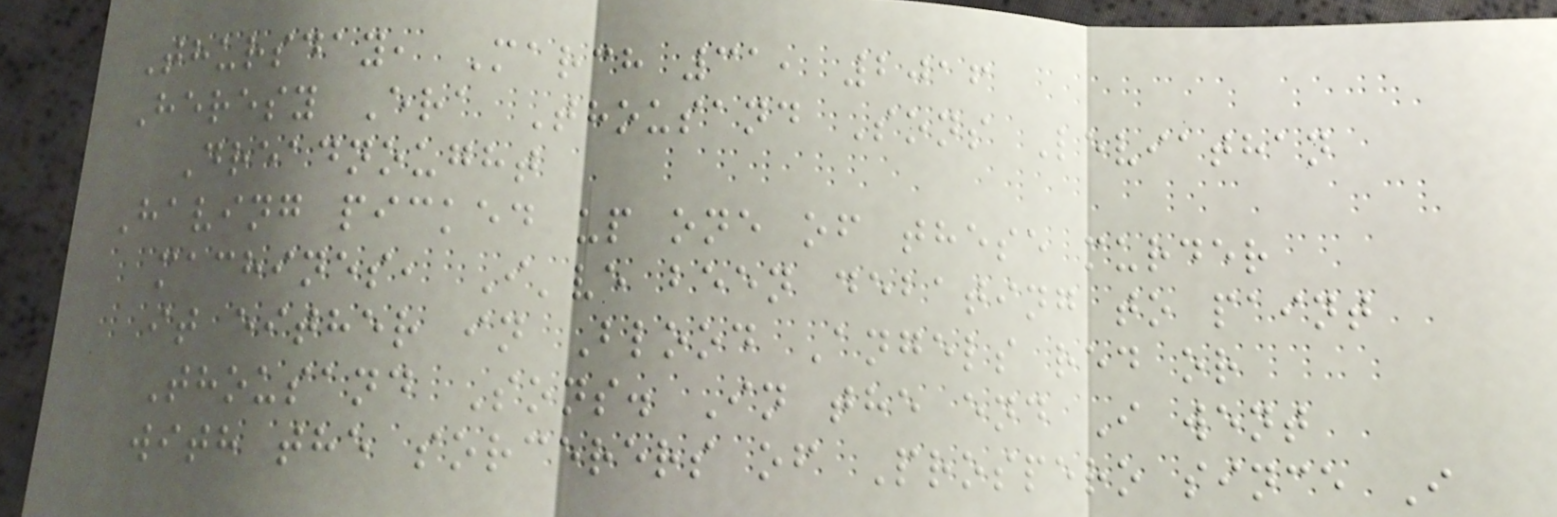Thursday, March 31, 2016
Heresy Era Thousand Sons Leviathan
Dreadnought
Having picked up one of these murder
machines, I've been debating to paint
it either in Blood Angels red or
Thousand Sons. In the end I went
with the sorcerers of Prospero since I
